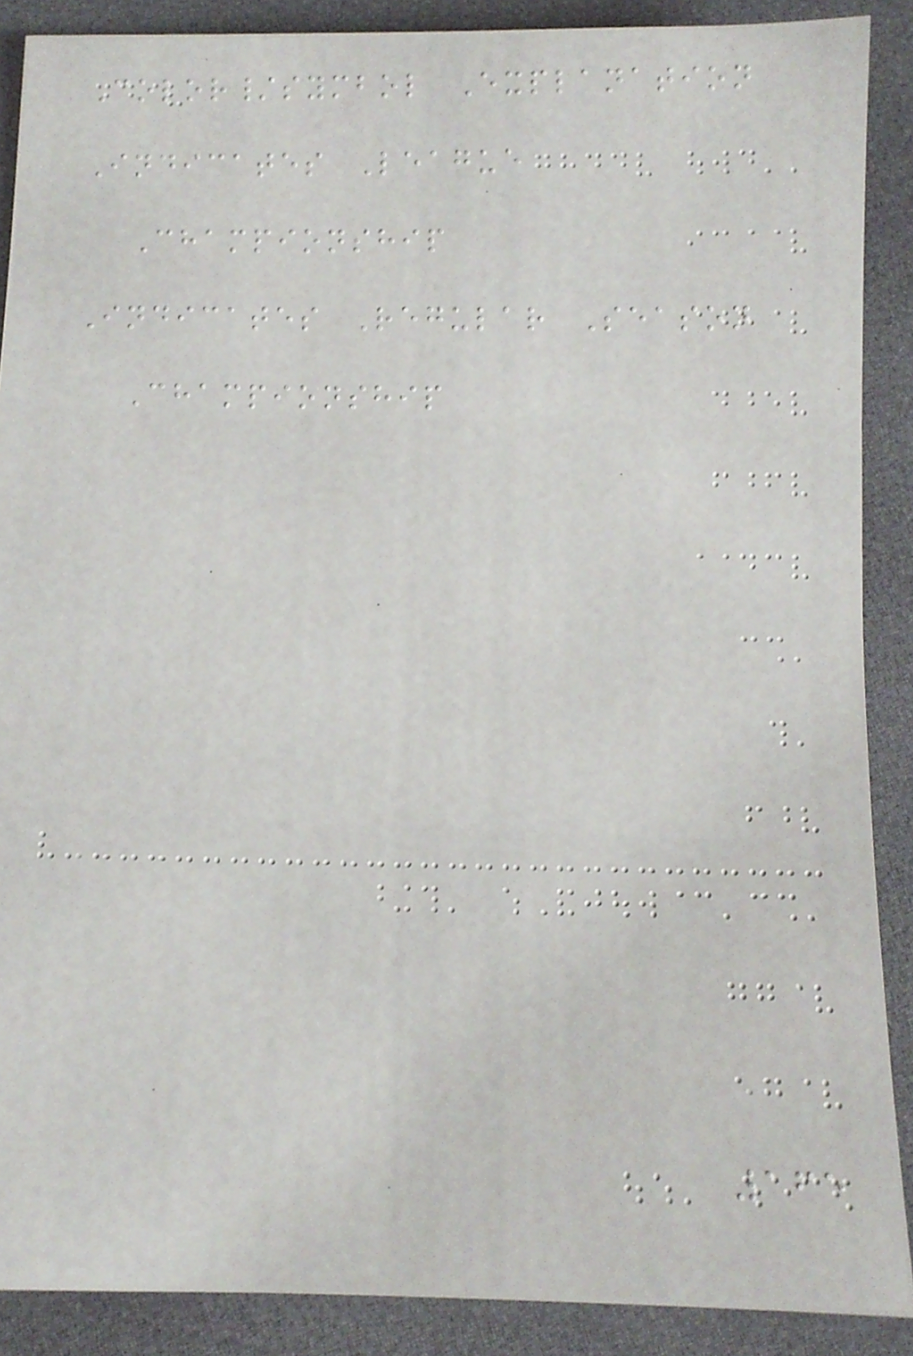Color/symbol Explanation
Indicates League
Championship
Indicates Regular Season
Championship
165
